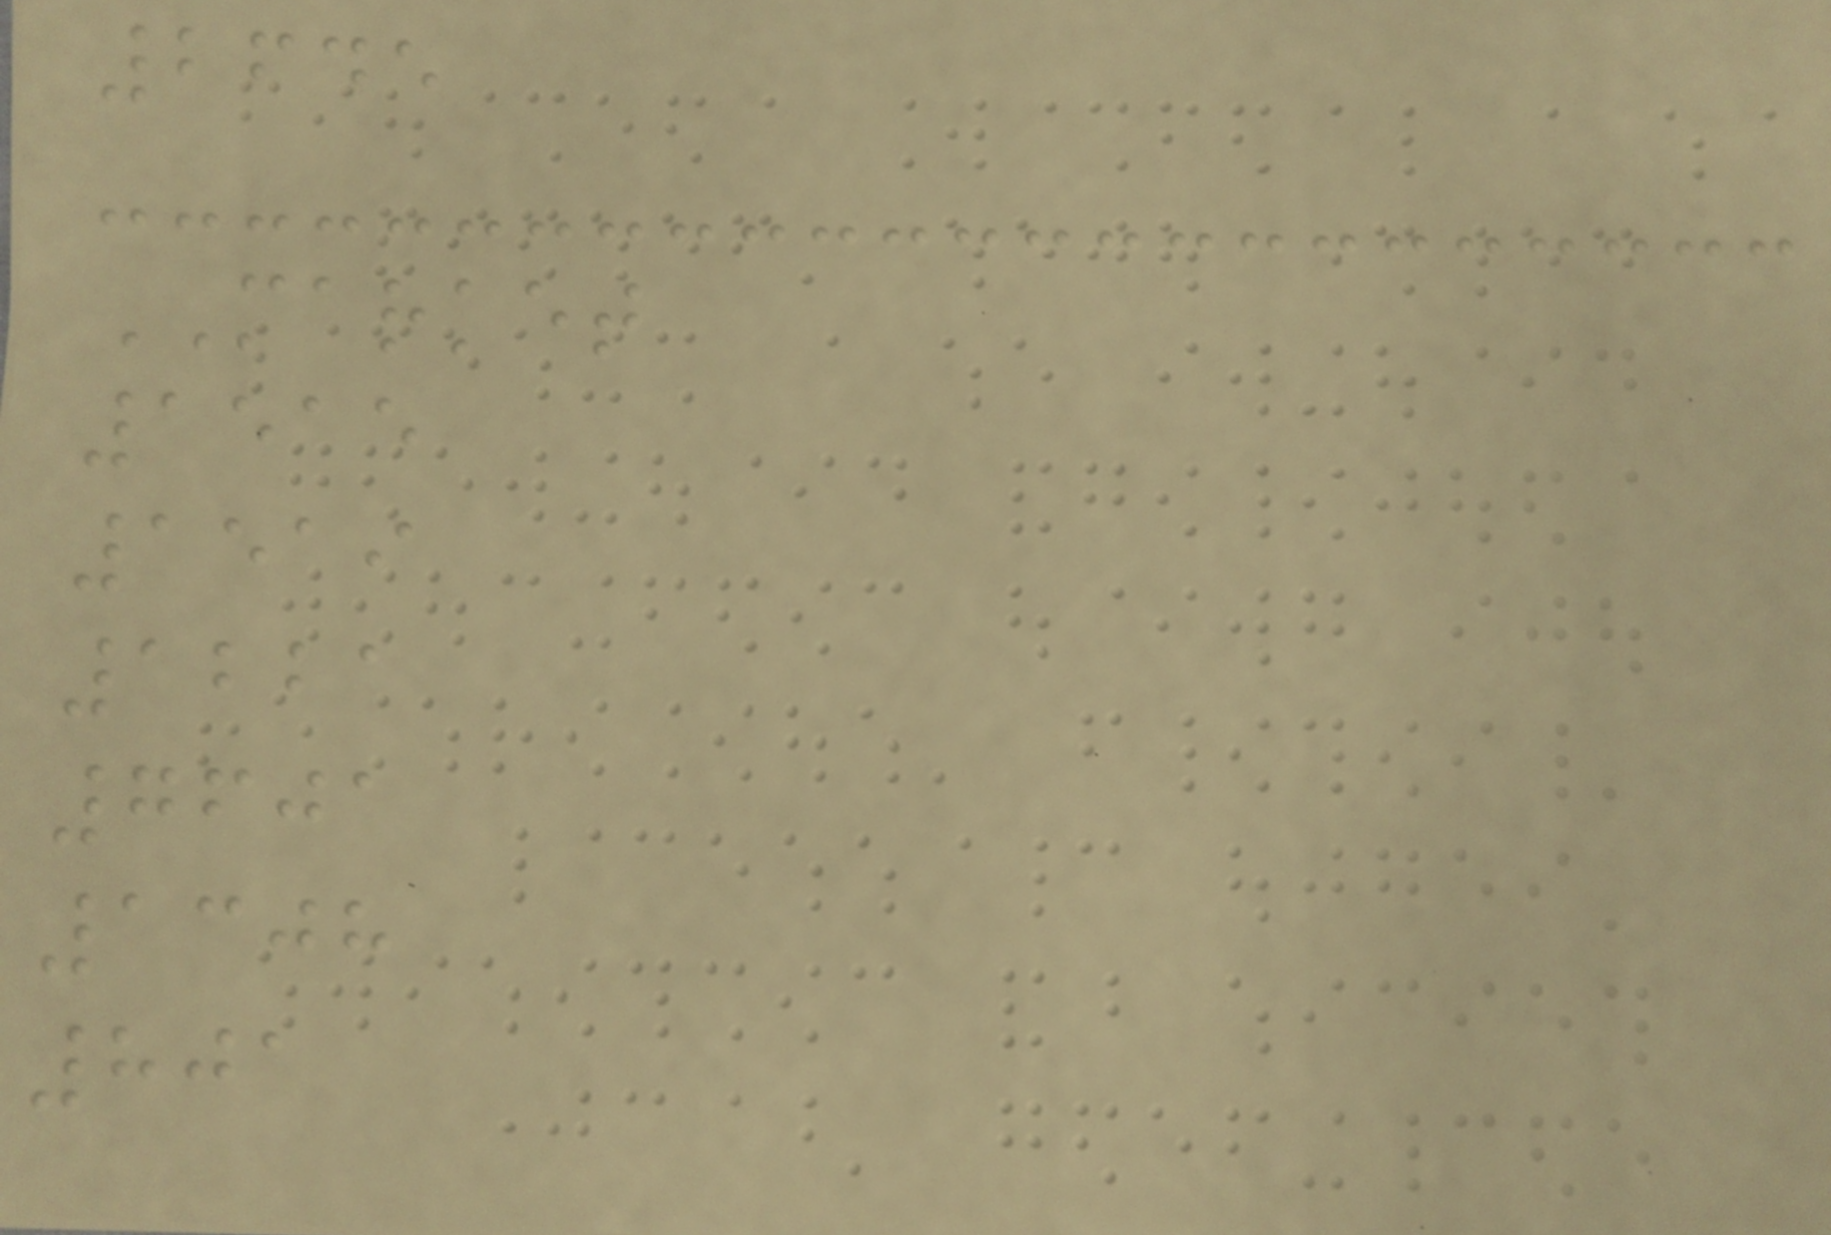2645
MARKET
1515
1519
1221
7601
1308
801
